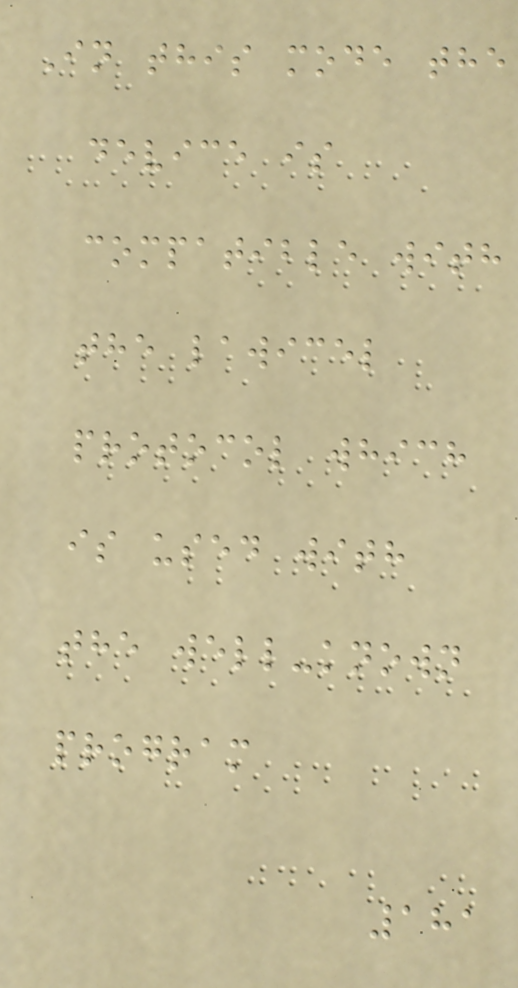In this mode the
device is
compatible with
the lawicel
protocol which
is used with
the well-known
program
181
